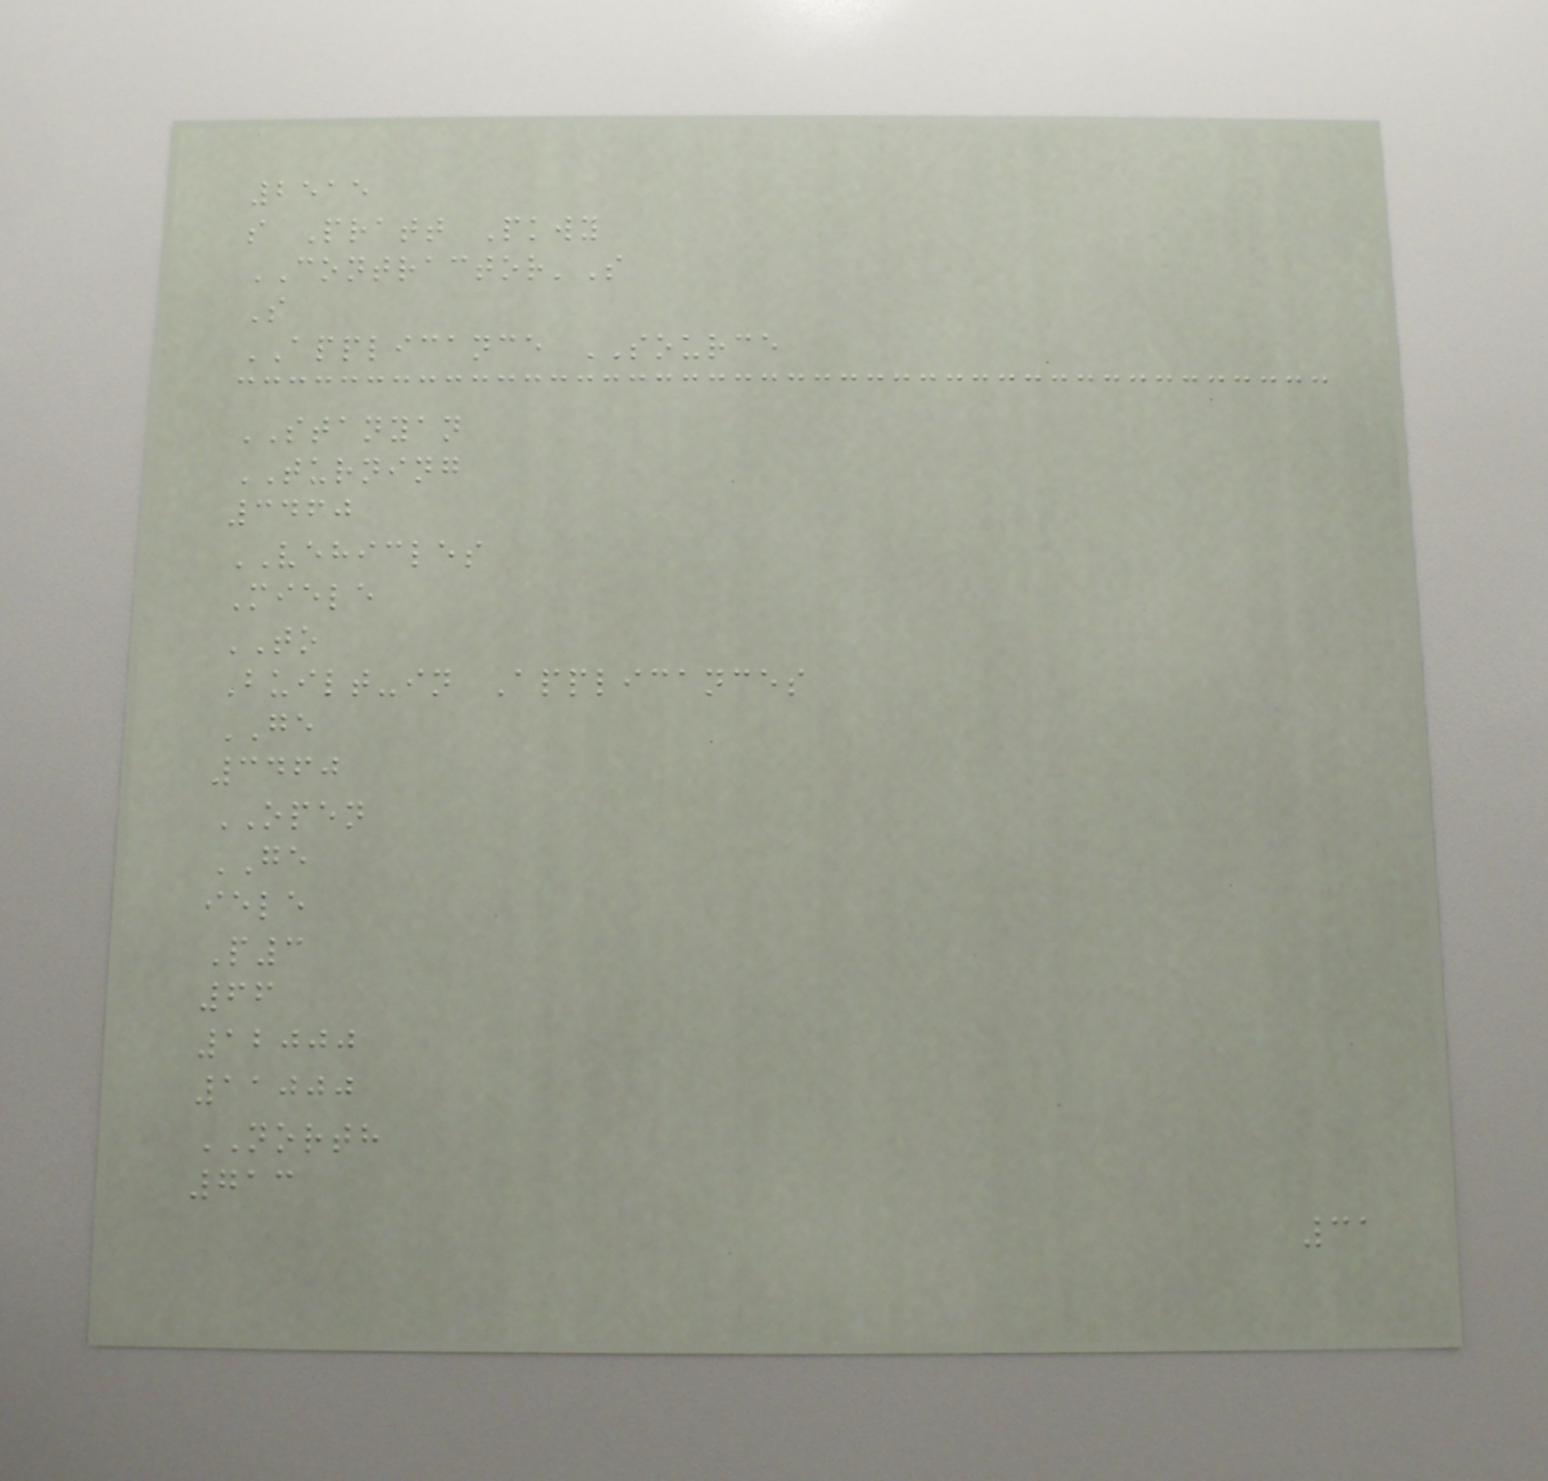2515
s Pratt Pkwy
CONTRACTOR'S
S
APPLICANCE SOURCE
STANYAN
TURNING
3460
VEHICLES
Miele
TO
Built-in Applicances
GE
3460
OPEN
GE
iele
P3
66
12000
11000
NORTH
713
31
